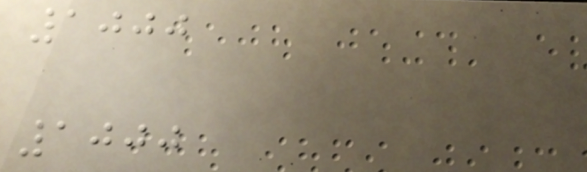1000
1000
